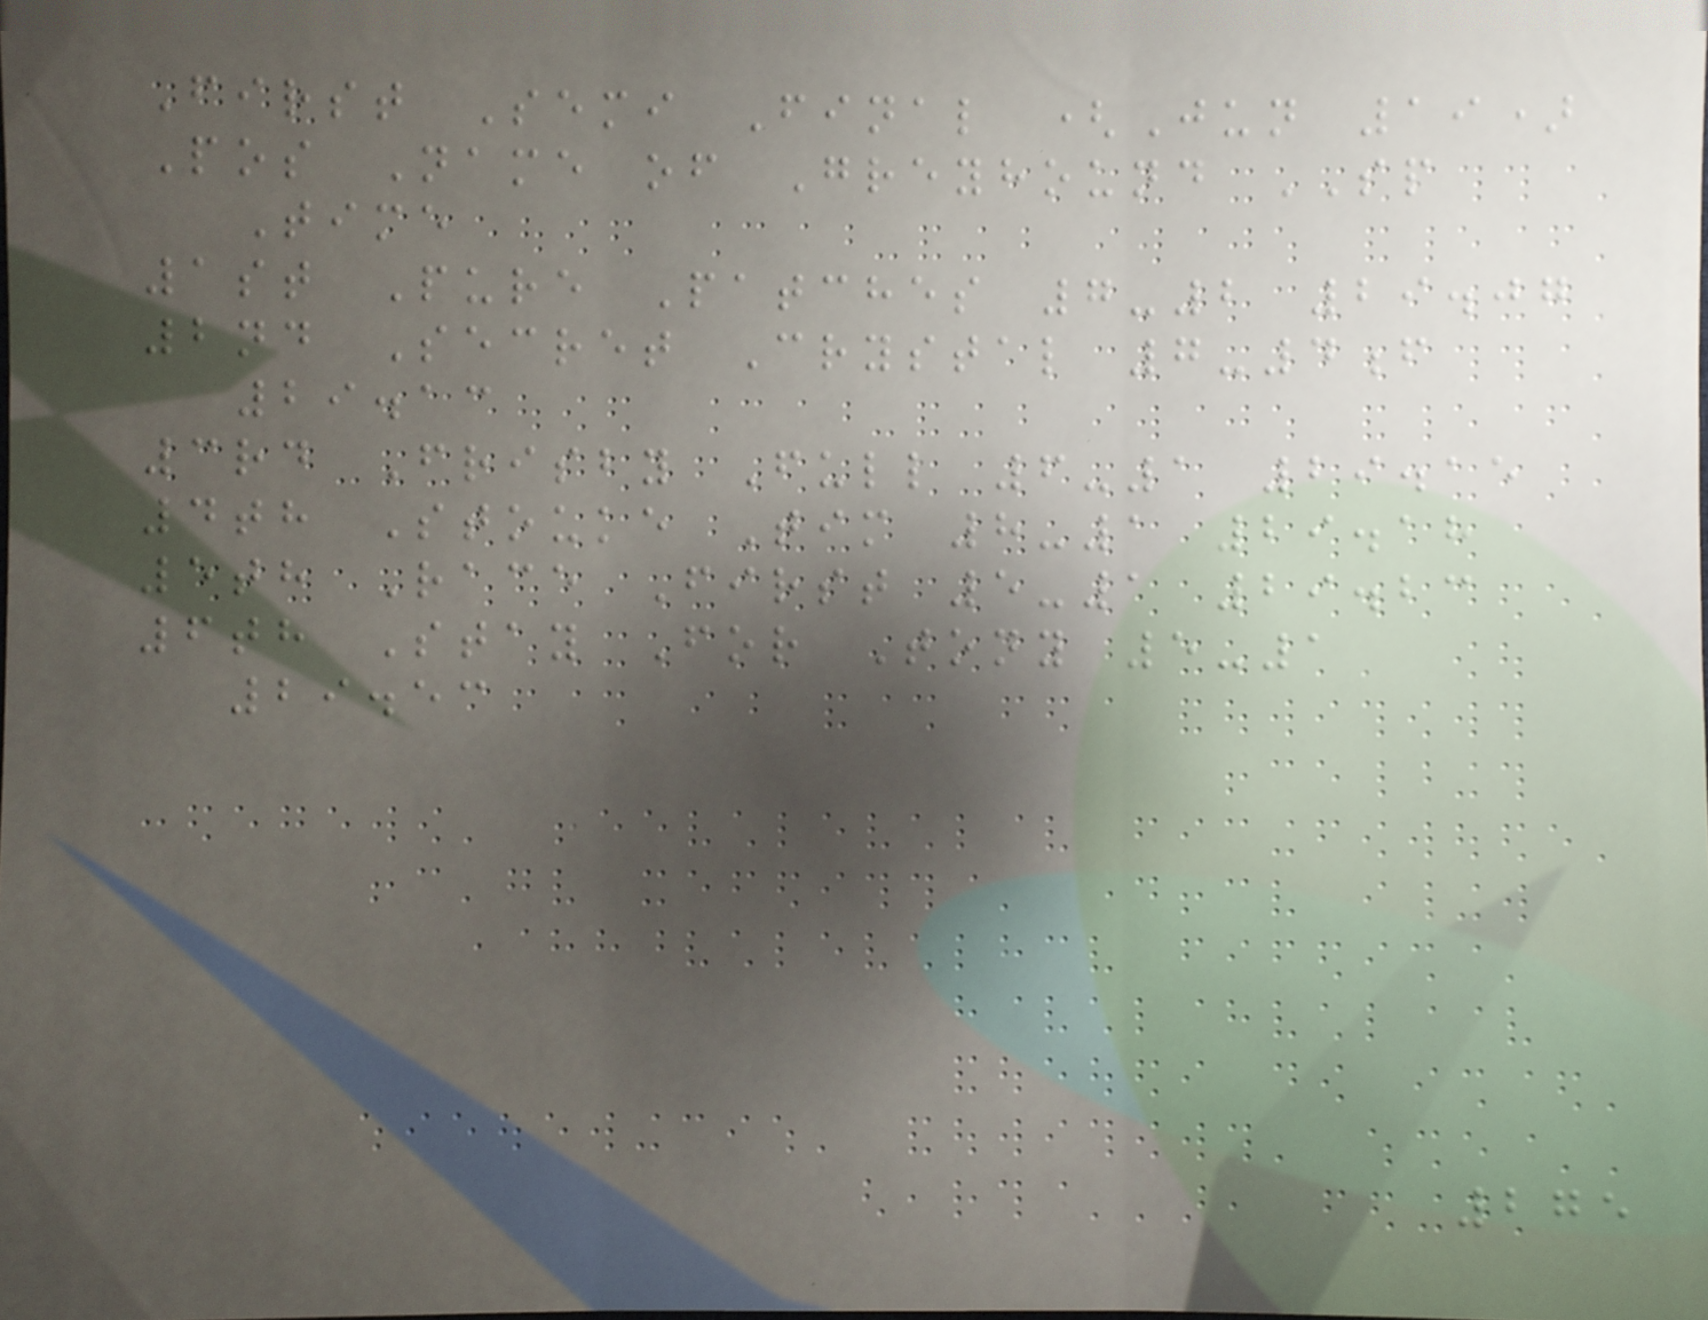First Semi Final (Jun 19)
Pos Name of Greyhound SP
Time
1st Pure Patches 7-2 29.07
2nd Secret Crystal 7-4f
29.13
3rd Frisby Full 6-1 29.15
4th Stouke Tim 8-1 29.18
5th Race First 5-1 29.23
6th Stay For Tony 5-1
29.53
275
